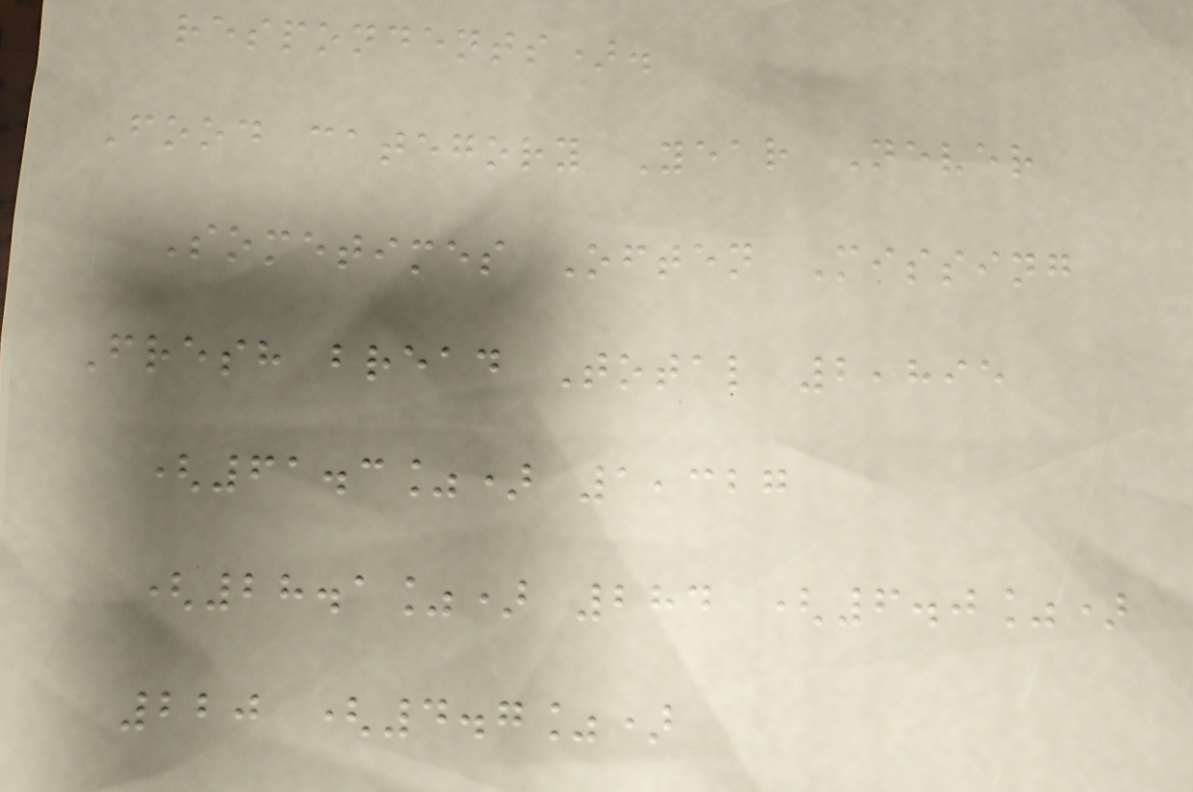respondents).
Food category Year Never
Sometimes Often Missing
Fresh bread Total 2,895
(61.3%) 1,327
(28.1%) 284 (6.0%)
220 (4.7%)
